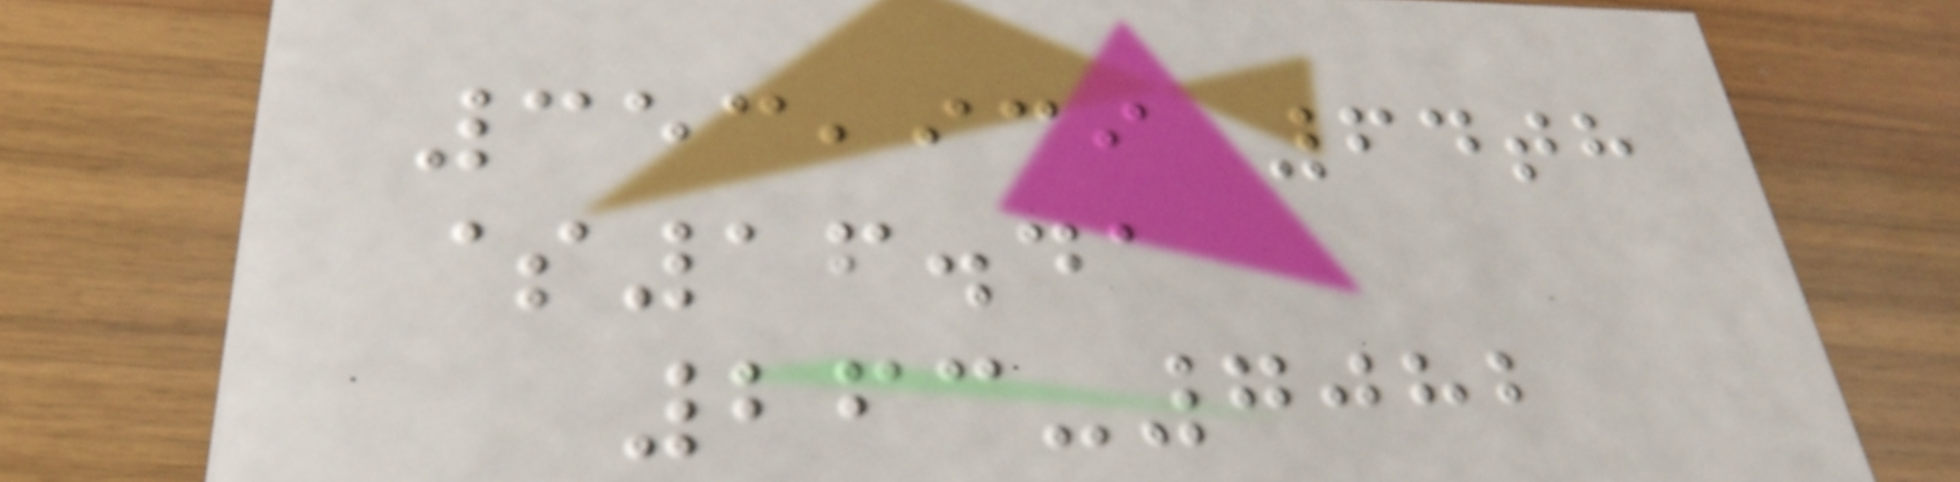353,939 64th
$16.41
263-7082
